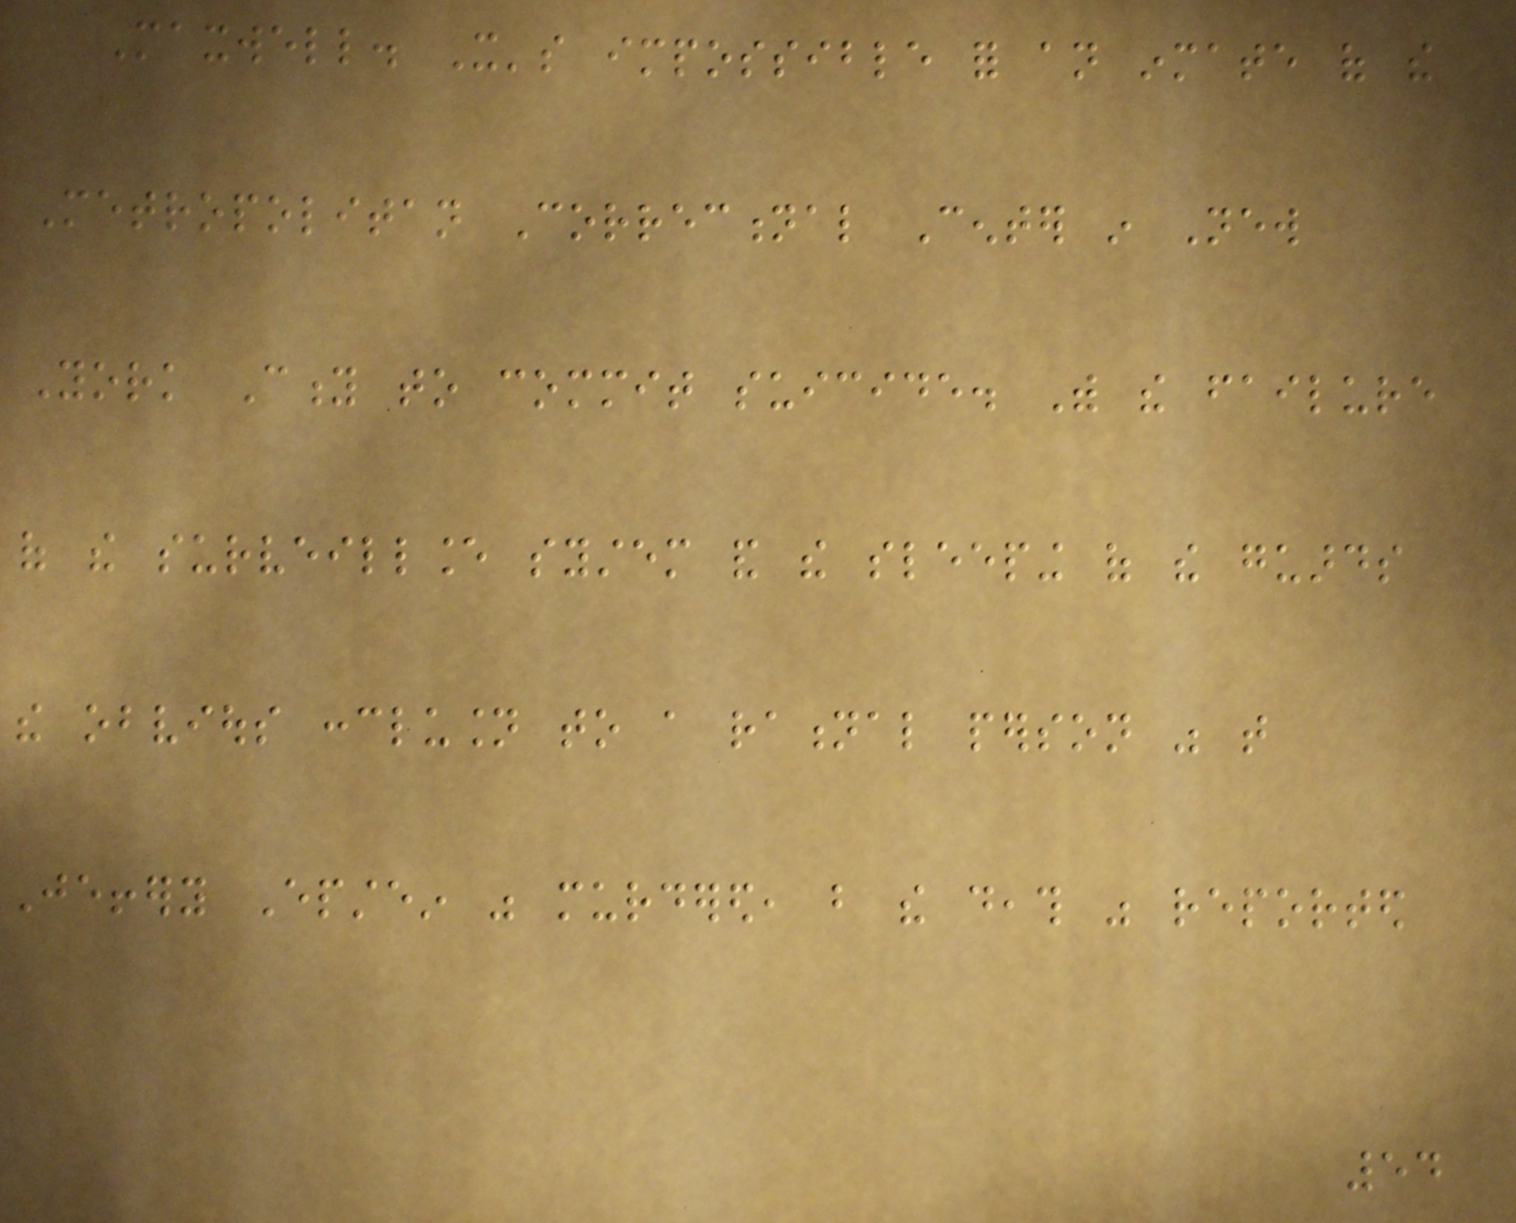Maxwell. It's impossible for an inmate of the
Metropolitan Correctional Center in New
York City to commit suicide. With the failure
of the surveillance system and the sleeping of the guards
the obvious conclusion to a rational person was that
Jeffery Epstein was murdered, but the death was reported
54
